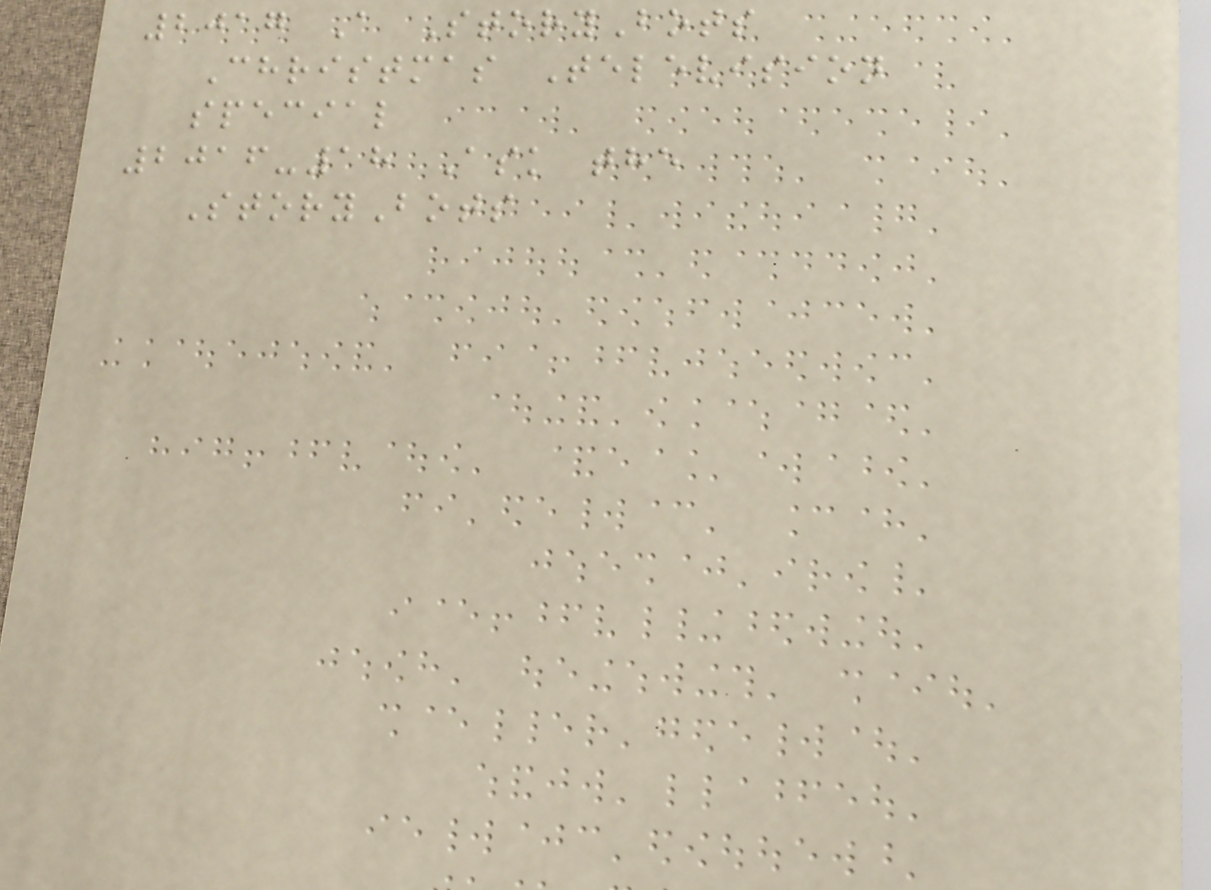2017 A StoryBots
Christmas Television
special
2016-18 Ask the
StoryBots
